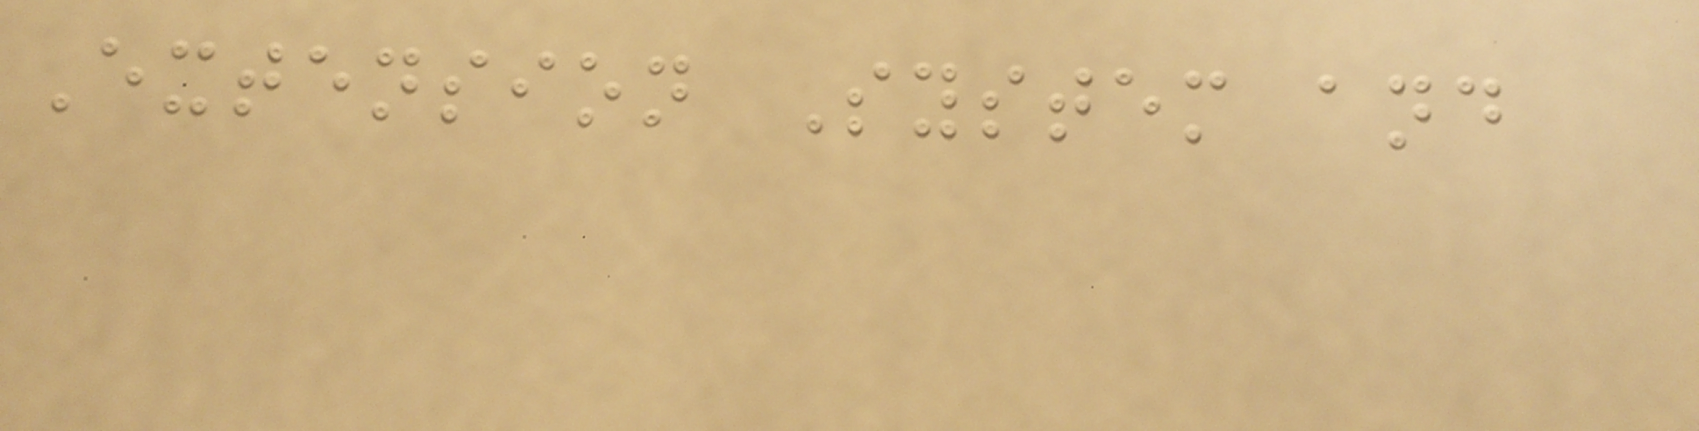Extension System and
